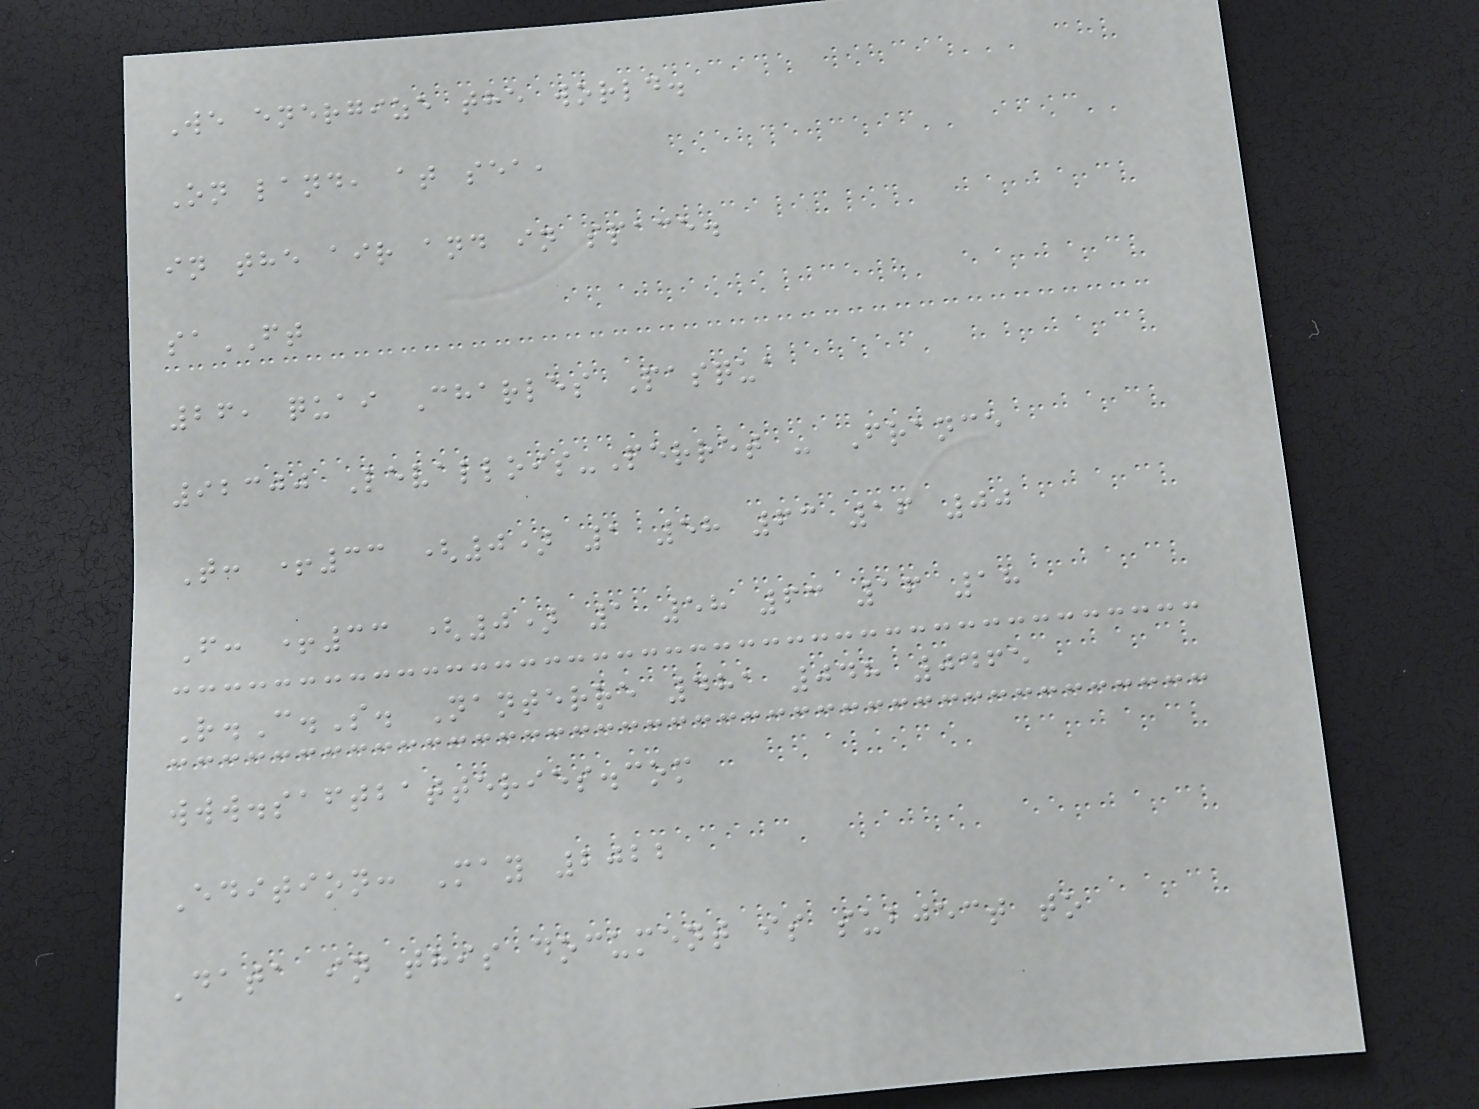We energize the world.
On land, at sea,
in the air and in space.
saFT
26, quai Charles Pasqua
92300 Levallois-Perret - France
T: +33 (0) 1 58 63 16 00
F: +33 (0) 1 58 63 16 18
R.C.S. Nanterre 481 048 0465
www.saftbatteries.com
Edition: May 2022
Data in this document is subject to
